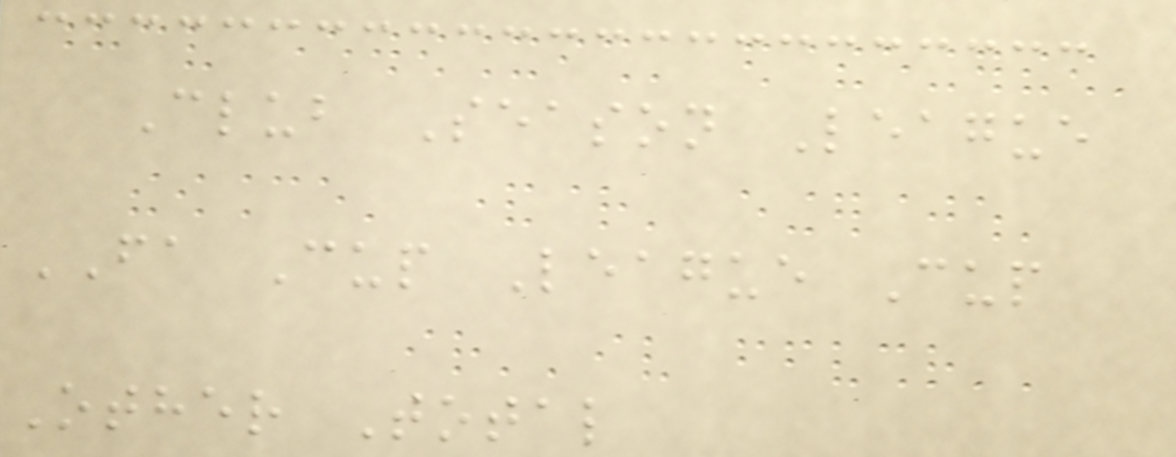Club Season League
FA Cup League Cup
Other Total
